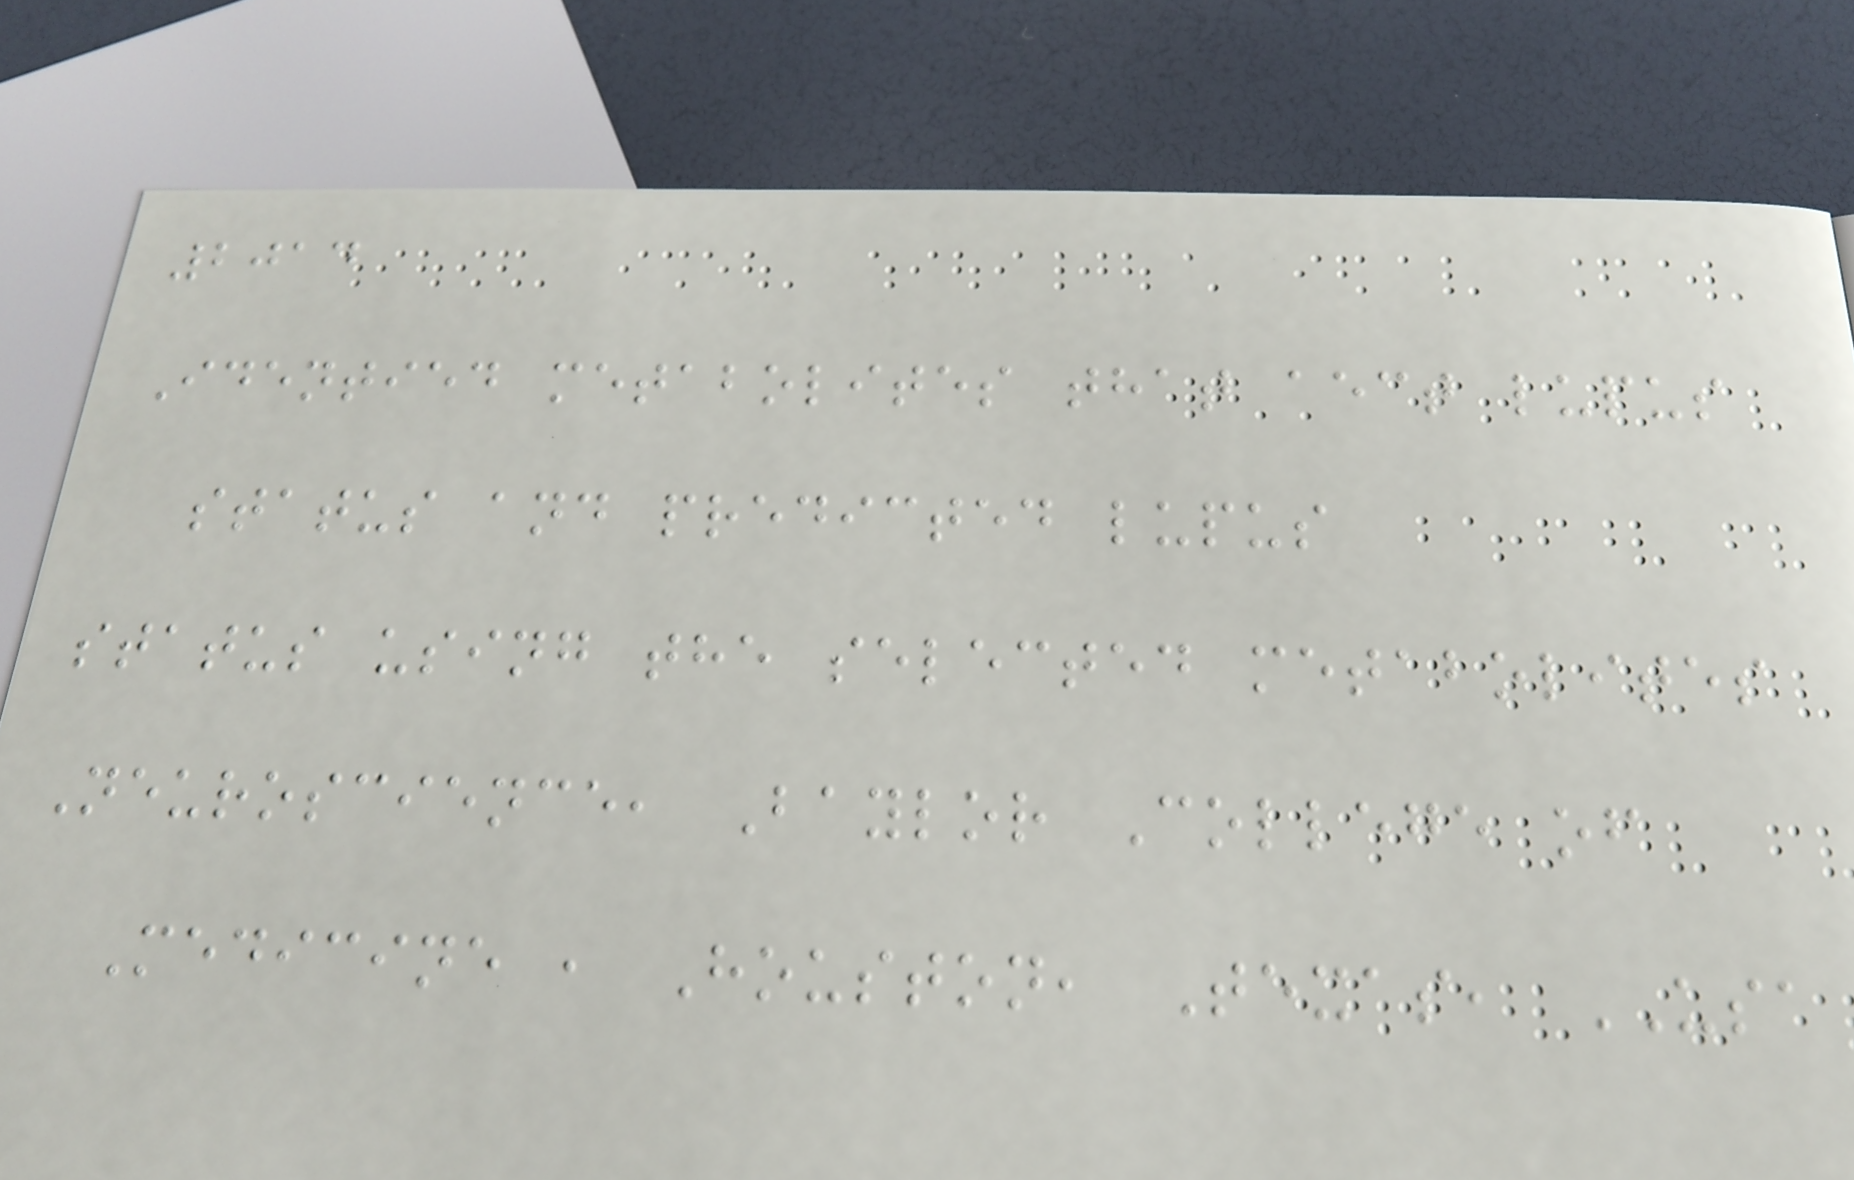2014
Identied metabolites that aect lupus
status and predicted lupus
status using the selected metabolites
Neuroscience, Baylor College of
Medicine , Houston, Texas, USA
